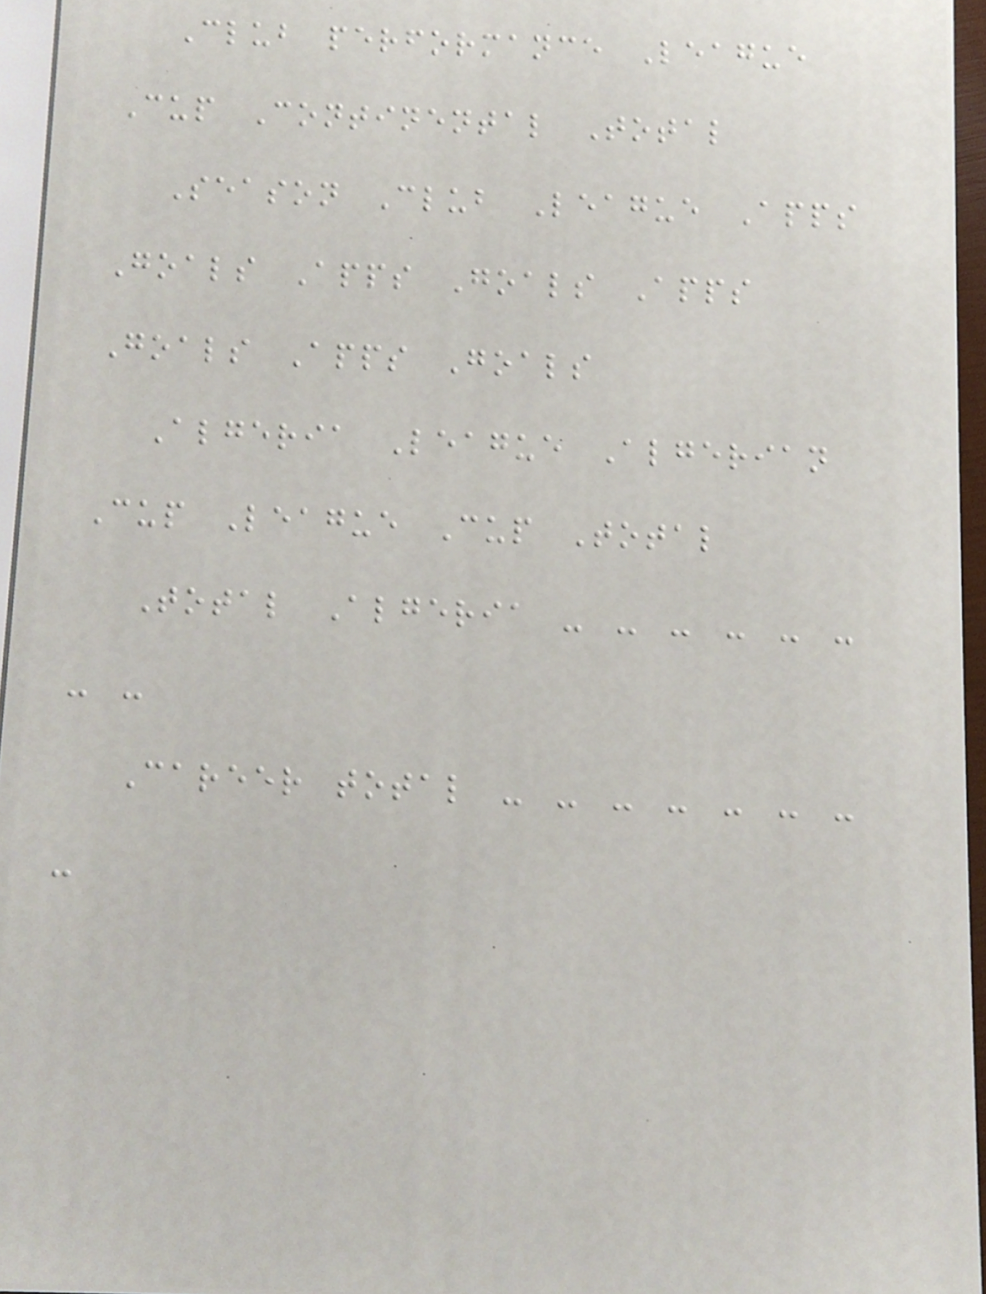Club performance League
Cup Continental Total
Season Club League Apps
Goals Apps Goals Apps
Goals Apps Goals
Algeria League Algerian
Cup League Cup Total
Total Algeria - - - - - -
- -
Career total - - - - - - -
-
